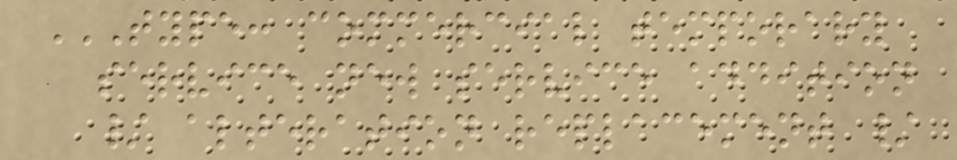TYPE: COMMERCIAL TEMPORARY
SERVICE NEW SERVICE ADDITION
/ ALTERATION REPLACEMENT /
